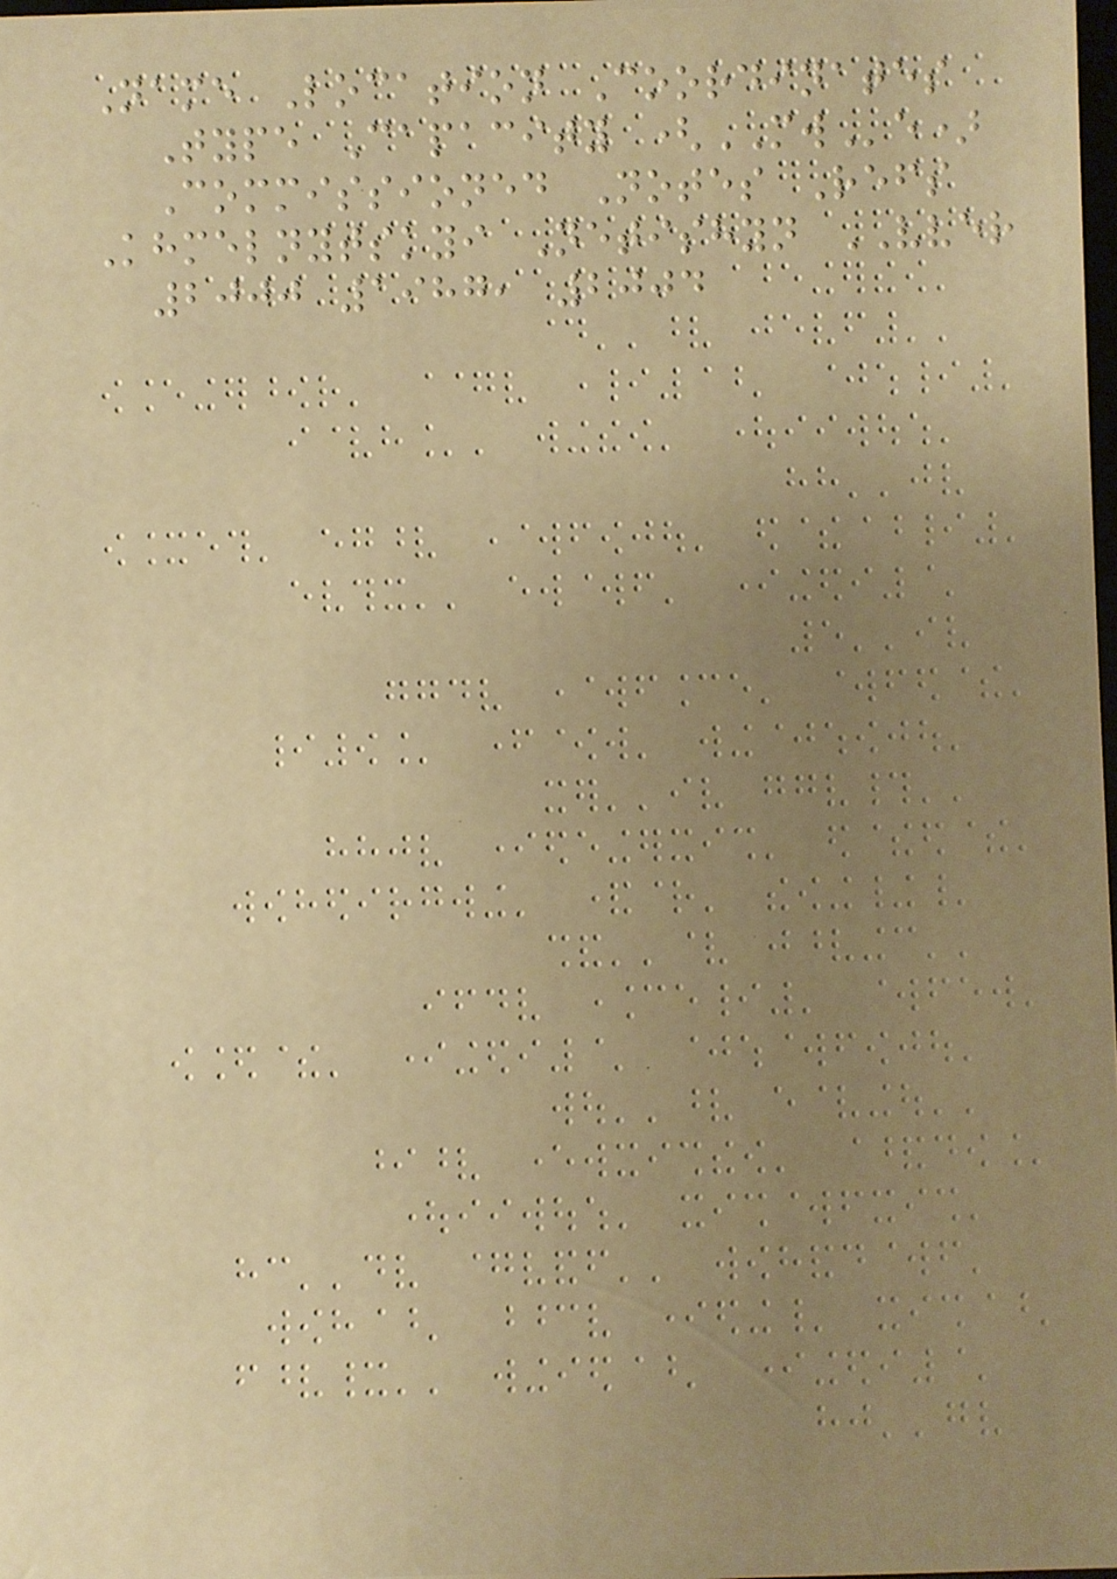Name Location Coordinates
Type Capacity (MWe)
Commissioned Notes Refs
Khmelnytskyi Netishyn VVER
2000 1987, 2004
